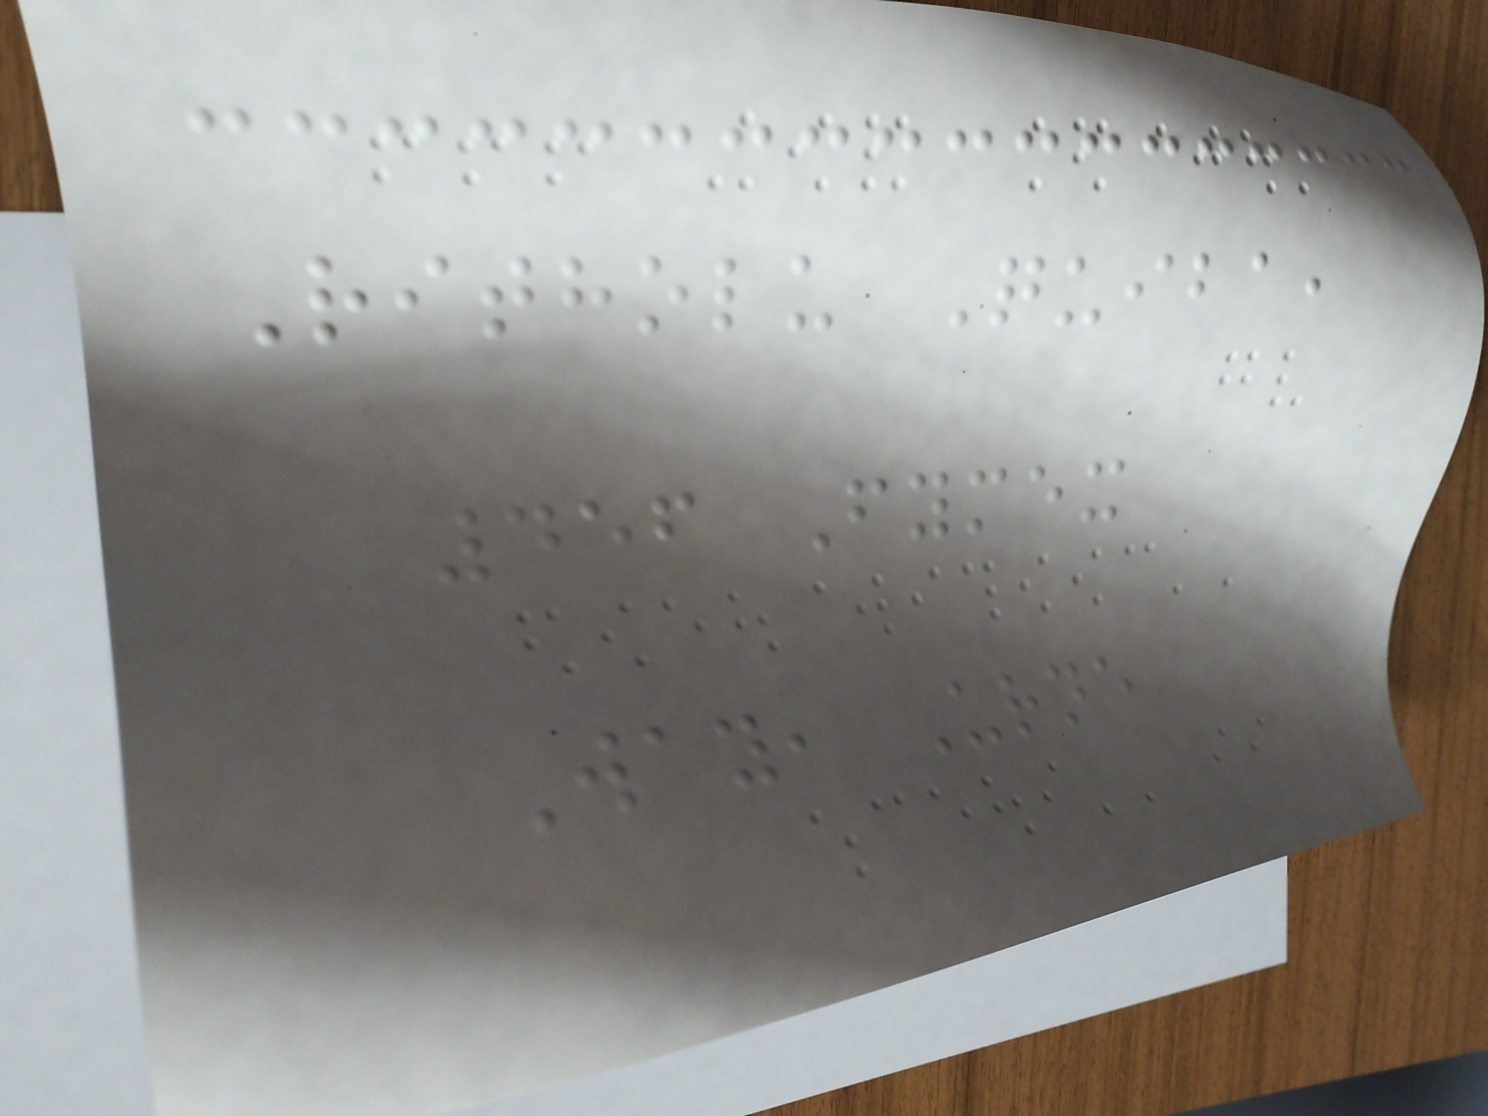Ritholu Quiba,
456 Fymex
Way, Urne
